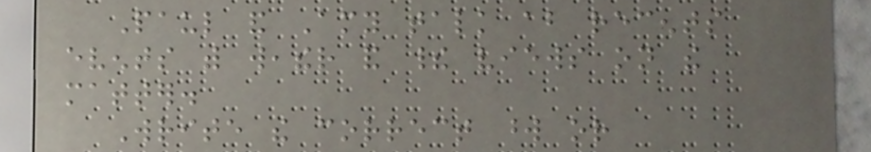Paul and Amy talk about recents
events with weather and their views on the
matter.
Write the correct word or
